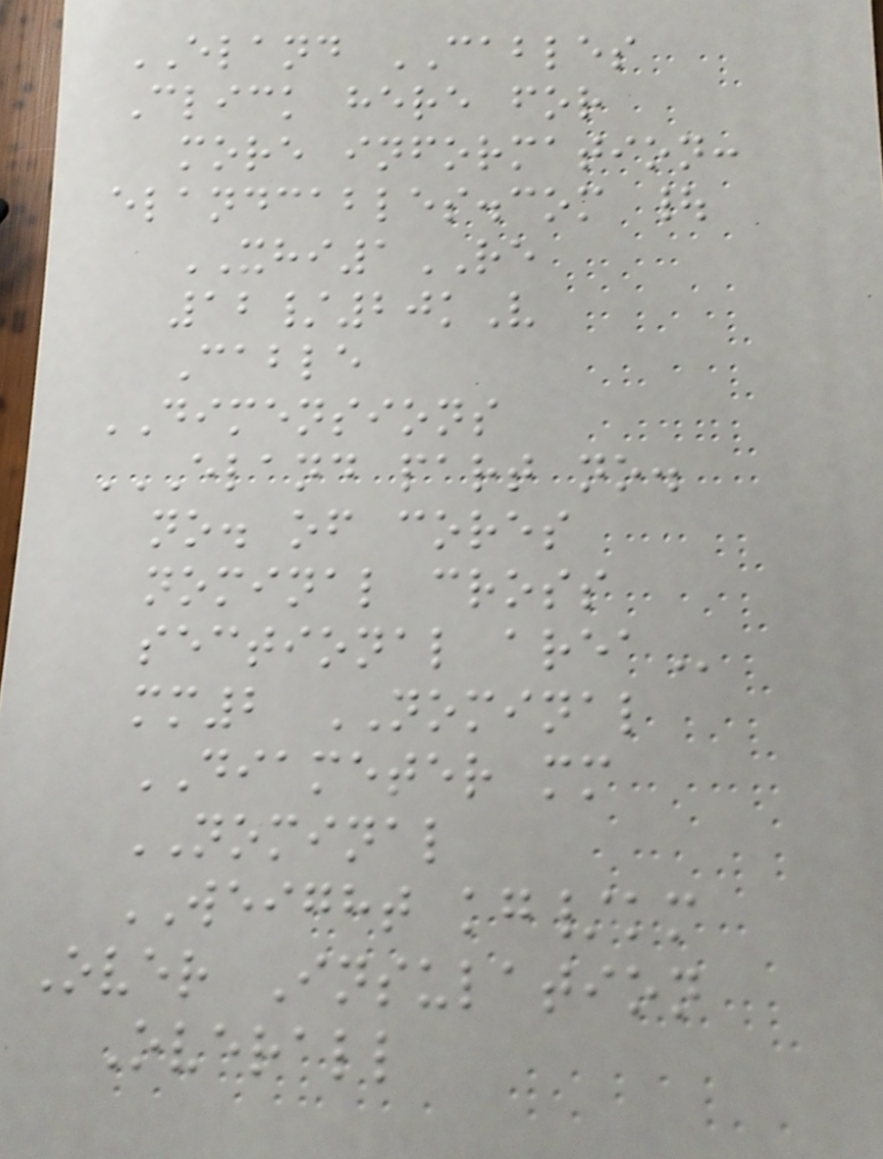ELAND CABLES
Click here for
more information:
elandcables.com |
XHI1RE
12/20kV
Cable
DIMENSIONS
ELAND PART NO.
NO. OF CORES
NOMINAL CROSS
SECTIONAL AREA
mm2 NOMINAL
DIAMETER mm
NOMINAL
WEIGHT kg/km
Over Insulation
Overall
